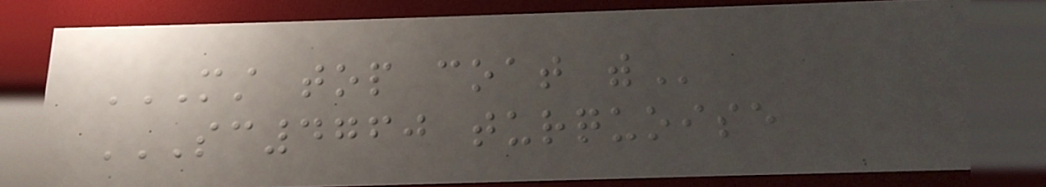MUST TOP COAT WITH
SC4760 TURQUOISE
